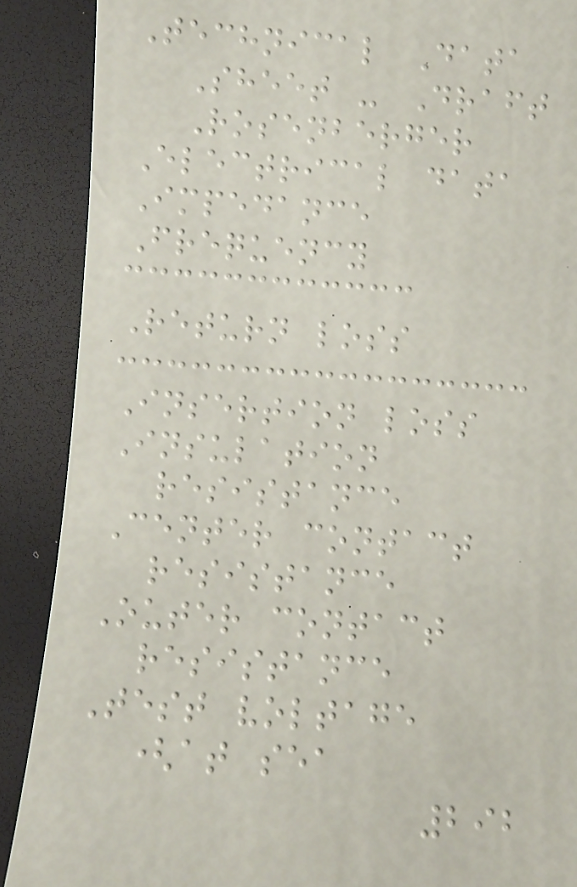Technical Data
Sheet - Draft
Rosenberger
Electrical data
Impedance
Frequency
Return loss
Insertion loss
Insulation
resistance
Center contact
resistance
Outer contact
resistance
Test voltage
(at sea
292
